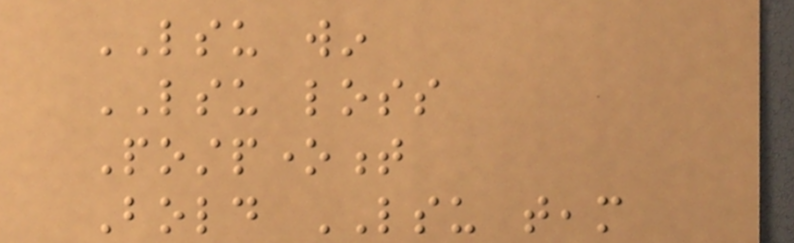LSU win
LSU loss
Postponement
Bold LSU team
